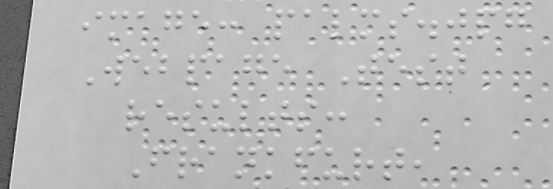image: palms.jpg
Webpage Test
results:
Frankfurt,
